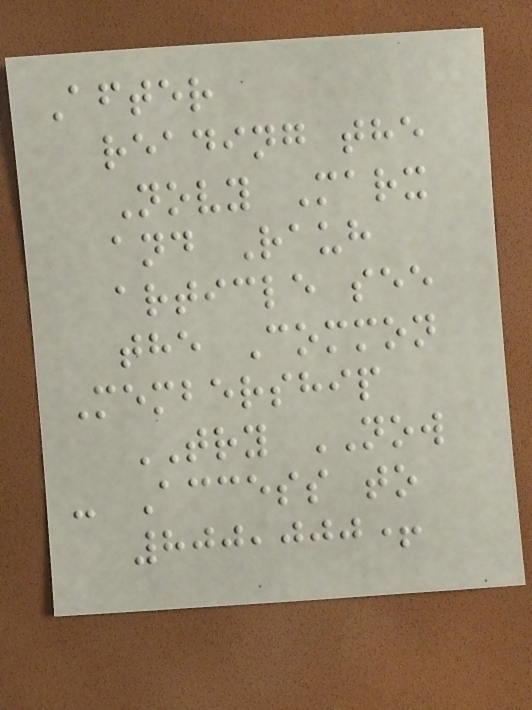After
reading the
Novy Marx
and Rauh
article see
the Common
Membership
TRY NOW
- Access to
800,000+
